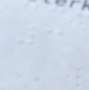3
